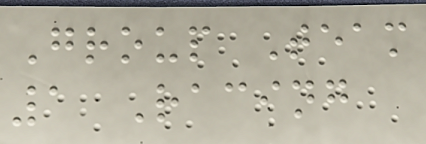Group Team
1 Racing
